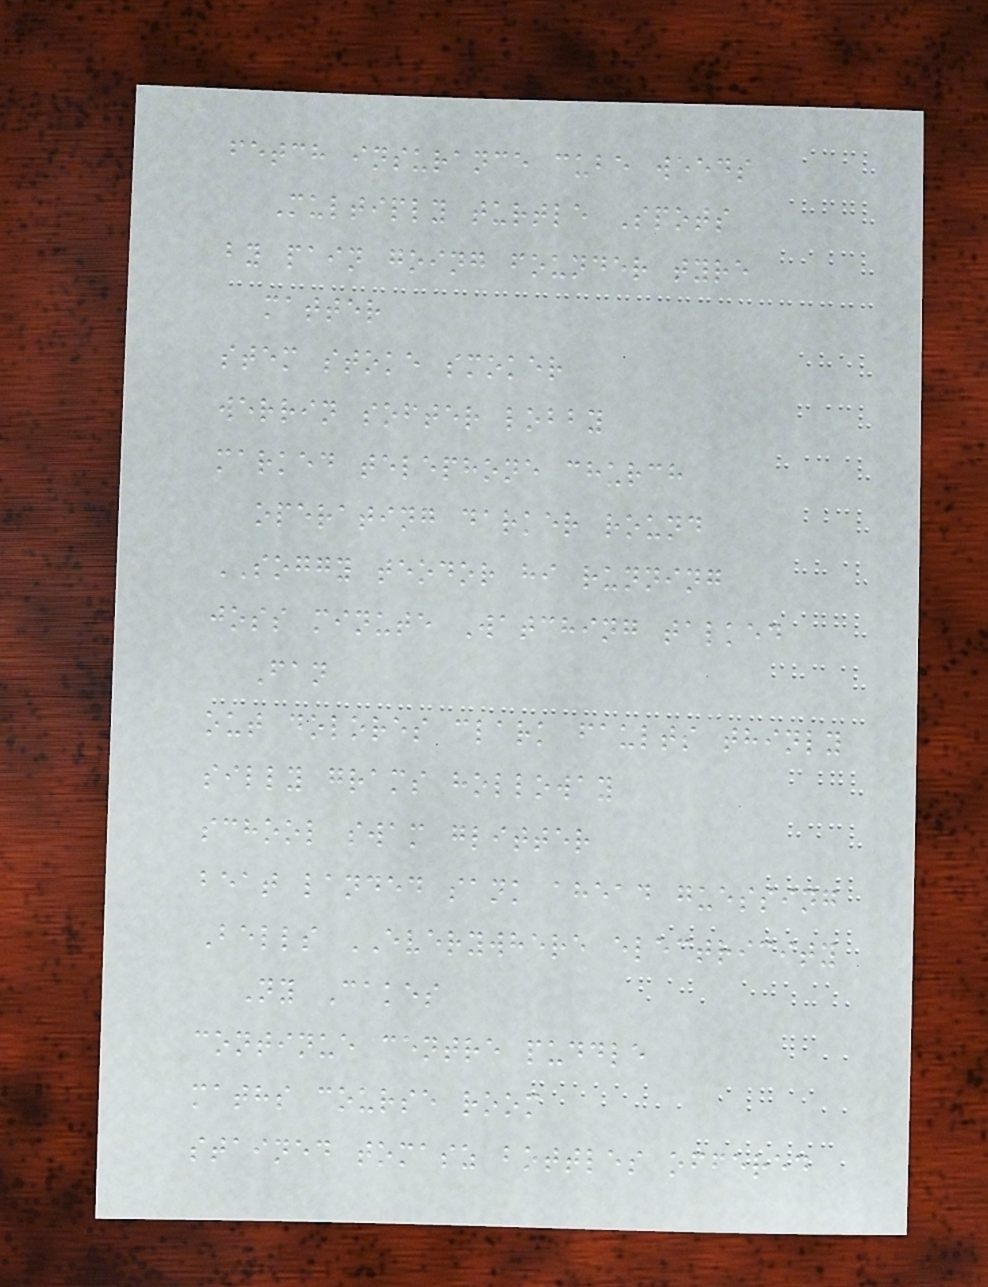fetch insurance cube weeds
Multiply turtle Spots
by pain going founder tyre
matter
stem stoke smoker
werrin softer lobby
marked telephone church
operating darker round
SOGGY teodor hi running
joss minute Watching talked
Fan
out dolores clark faults thinly
silly grams holloway
school swam glitter
beat landed sank ahead guessing
Bells EVERYWHERE electricity
Ny Cakes
continue centre puddle
maths course room
stained tomasz bottles offered
